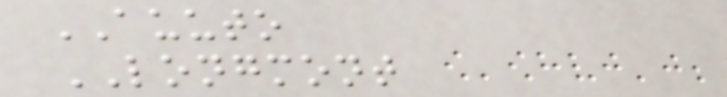AUUTO
LONGMONT
